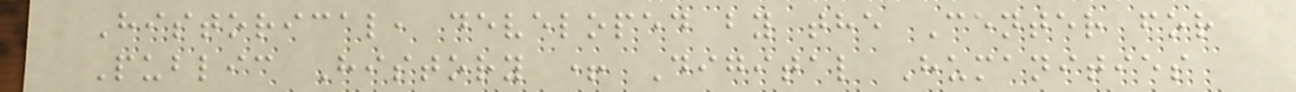Historical, developed by the Center for
Public History + Digital Humanities
